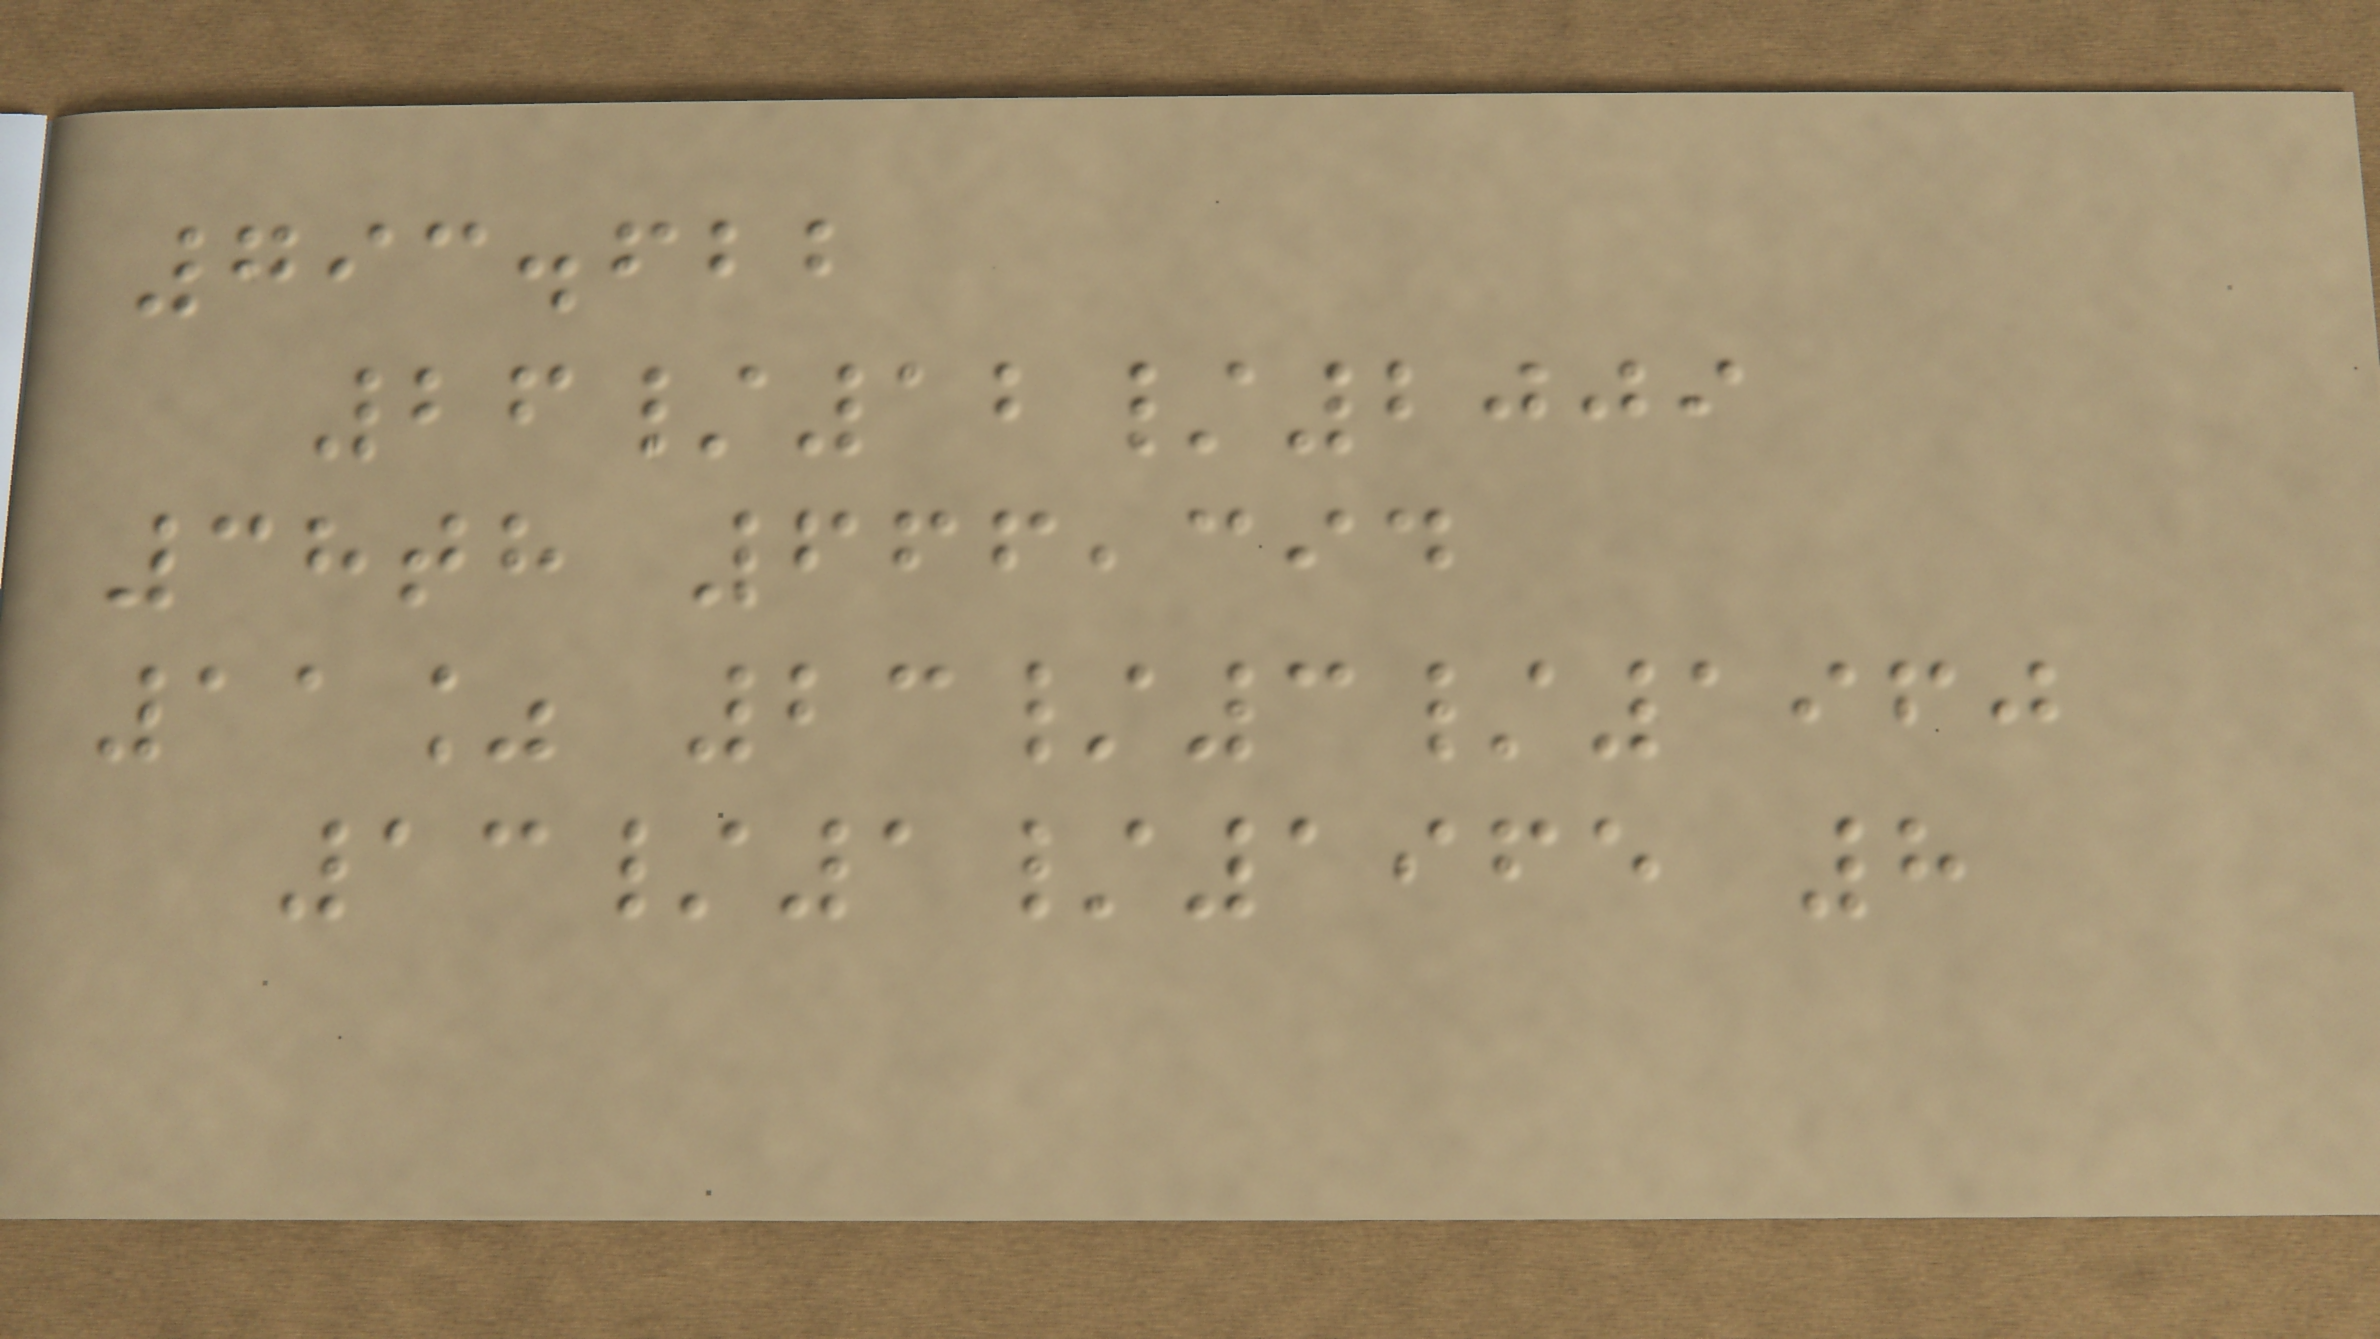793.622
26/12/2009
38th 666,394
11% 23/3/1960
13/1/1965 8
